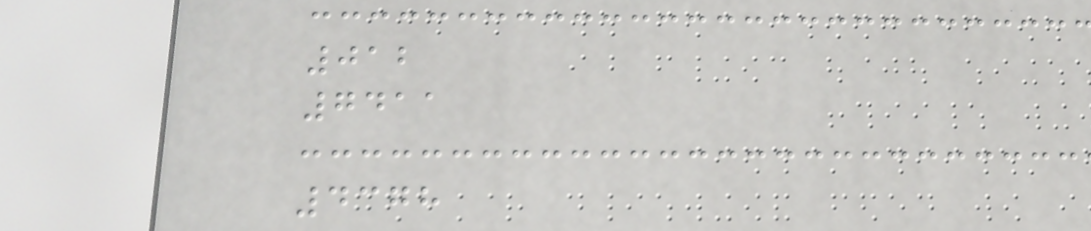012
7411
4378
